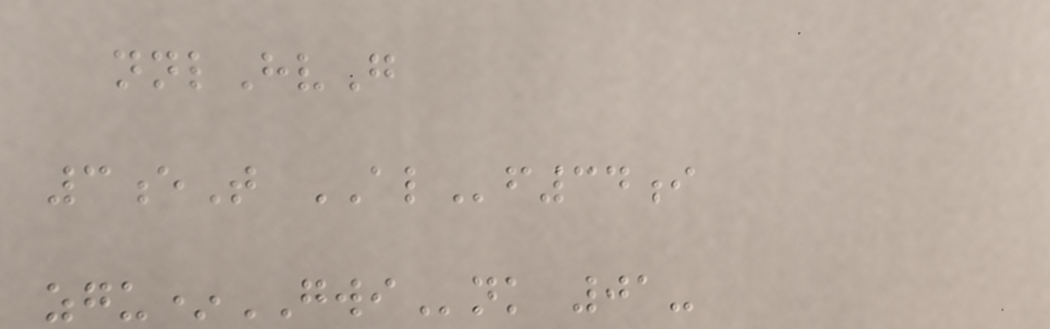nnlHvG
3eT ALf34i
zgu*GWInk 01-
